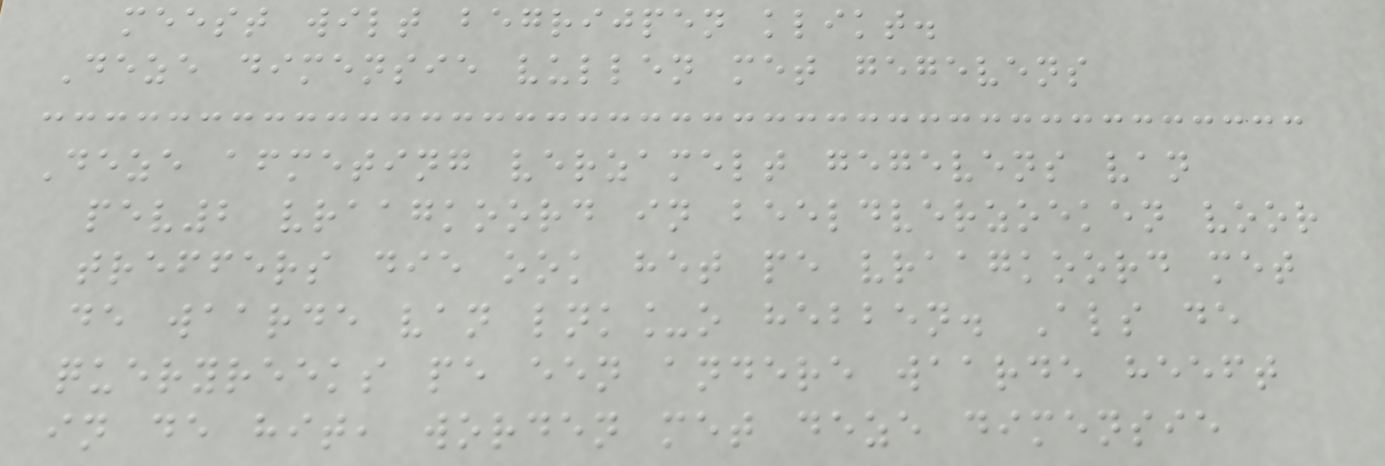meest wilt begrijpen klikt.
Deze dimensie vullen met gegevens
Deze afmeting verzamelt gegevens van
pev2 vraagkoord in beeldverzoeken voor
treffers die ook het pe vraagkoord met
de waarde van lnk_o hebben. Als de
queryreeks pe een andere waarde heeft
in de hit, worden met deze dimensie
